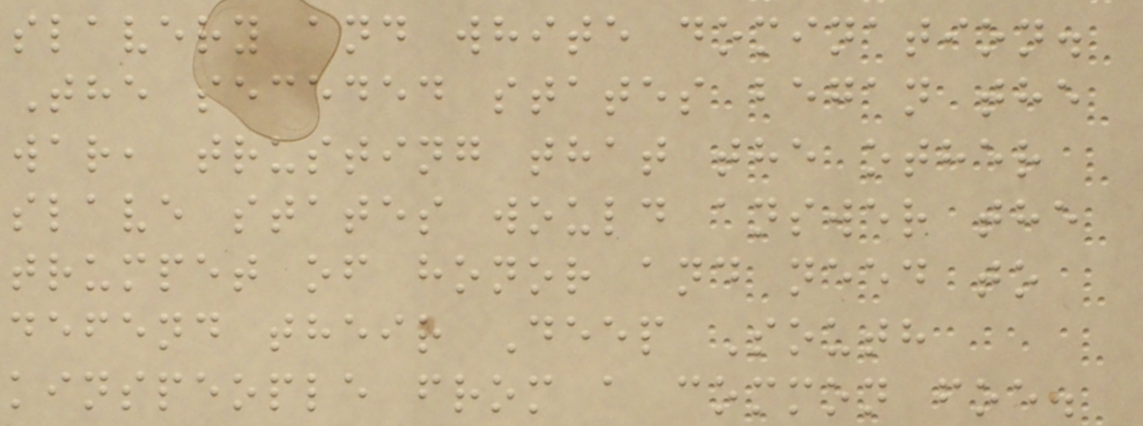slavery and white domination.
The seceded states began the
war, trusting that the other
slave states would answer the
trumpet of honor and need to
defend their Deep South
kinspeople from a common foe.
